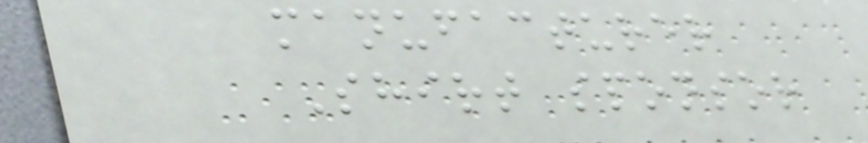manufacturer
Shirt sponsor
